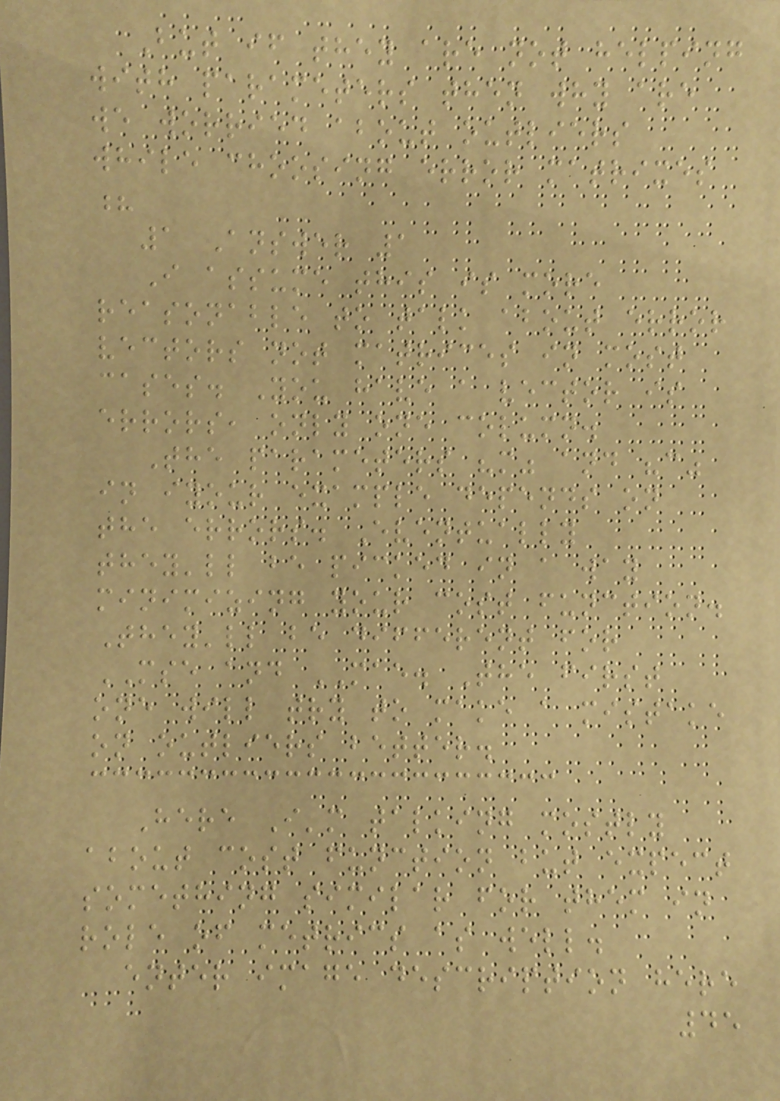But if they are not helping
with parameters then why are
we worried about outliers
while choosing error matrixes
?
1 Answer 1
I assume this is more
reasonable to talk about error
vectors not matrices in most
cases. You have a vector is
errors, only one column.
The parameters "m" and "c"
in iyour example depends on
the errors. Eventually
they'll be picked in a way
minimizing your cost function.
They'll be different for
MSE and MAE. The first
one will try to make a mistake
on outliers better.
Here I'm talking mostly
about cost function but expect
something similar for them in
role of metrics as well.
enter image description here
45
